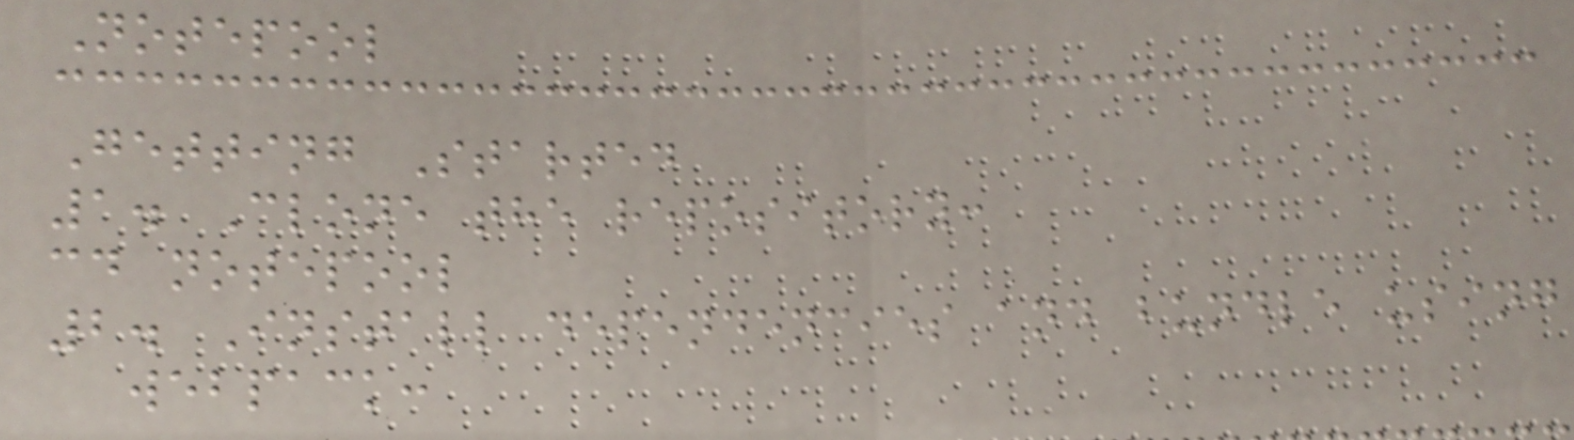Notepool
Getting Started
1. Clone the repository:
cd notepool
2. Install dependencies and bundle using
webpack:
